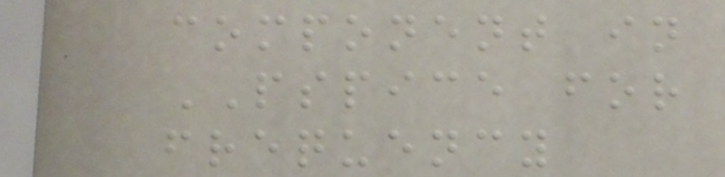component in
PSPICE for
frequency
